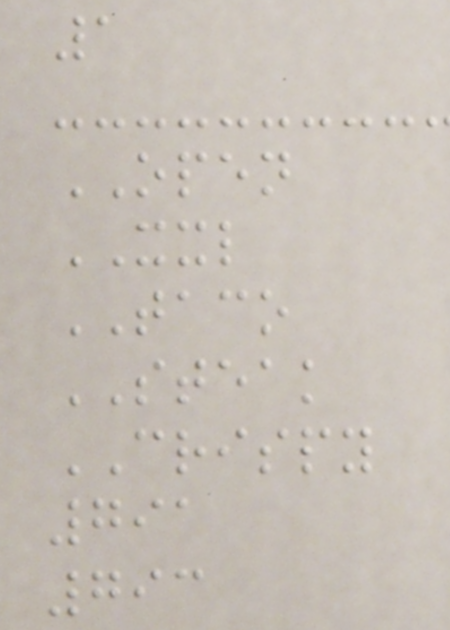1
OPEN
XXL
TACO
STEAK
CRISPY
791
793
